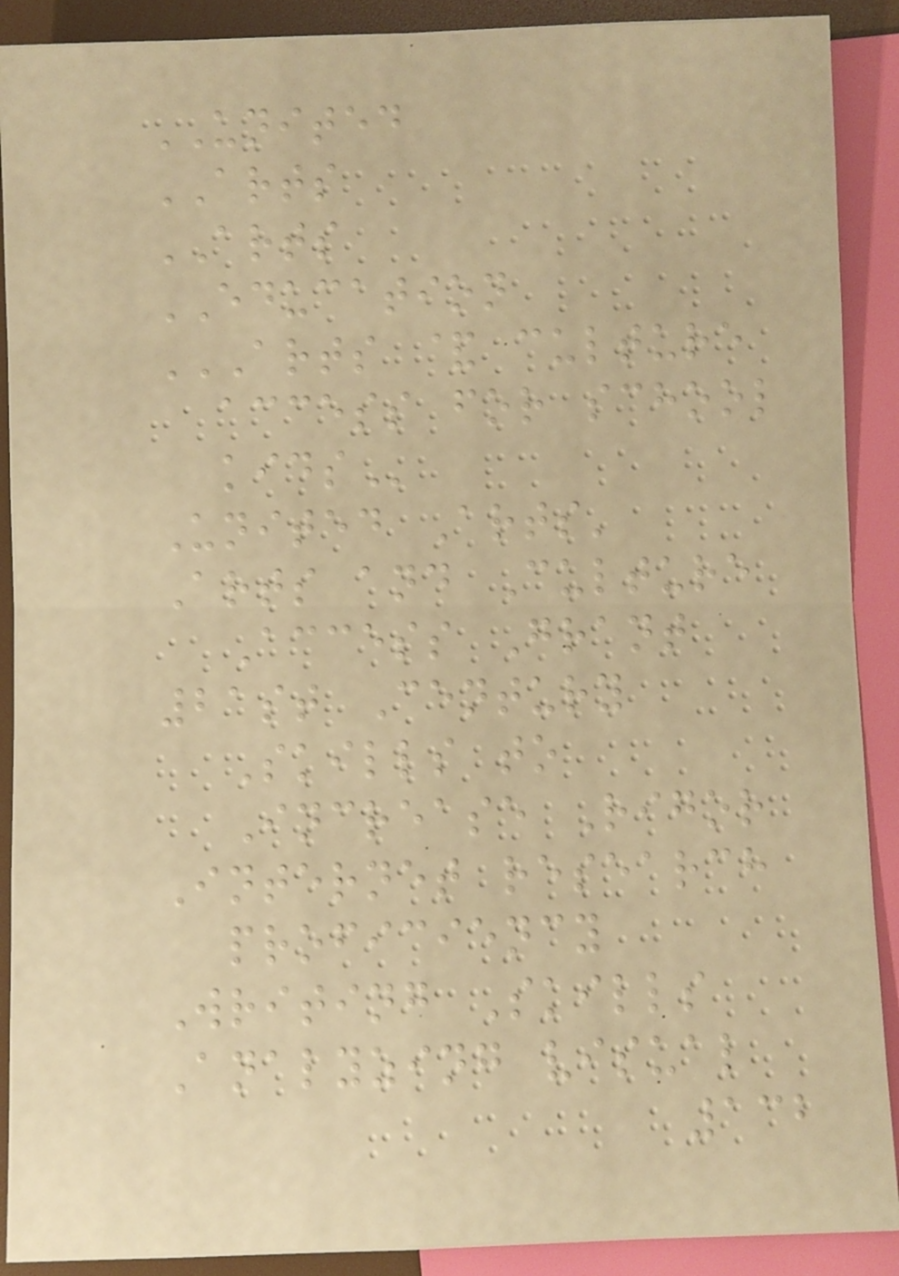UNITED
ARTS
ARTS
EDUCATION
ARTS & CULTURE
ACCESS FOR SCHOOL
KIDS
United Arts'
Arts and Culture
Access Grant
21st Century
Skills to
Increase Rigor
Internet research
proficiency
Writing Skills
Analyzing visual
132
